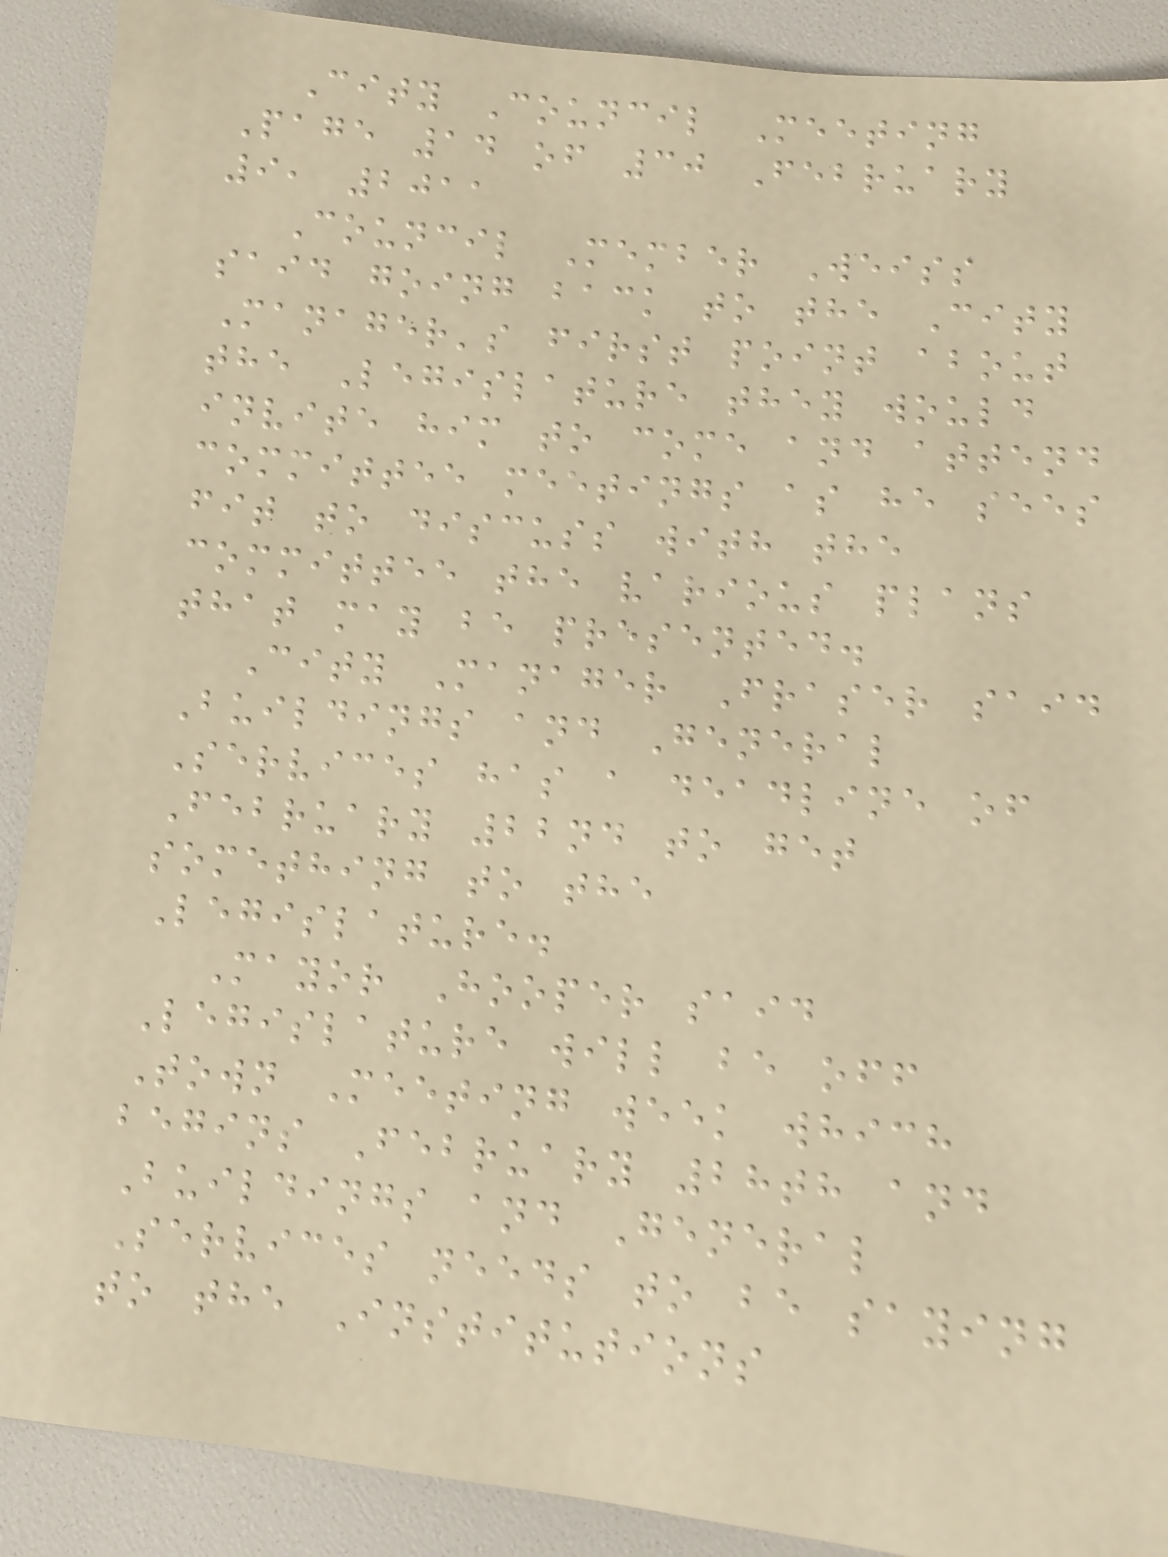City Council Meeting
Page 14 of 30 February
9, 2011
Council Member Weiss
said going back to the City
Manager's first point about
the Legislature they would
invite him to come and attend
committee meetings as he sees
fit to discuss with the
committee the various plans
that may be presented.
City Manager Fraser said
Buildings and General
Services has a deadline of
February 22nd to get
something to the
Legislature.
Mayor Hooper said
Legislature will be off
Town Meeting week which
begins February 28th and
Buildings and General
Services needs to be saying
to the Institutions
